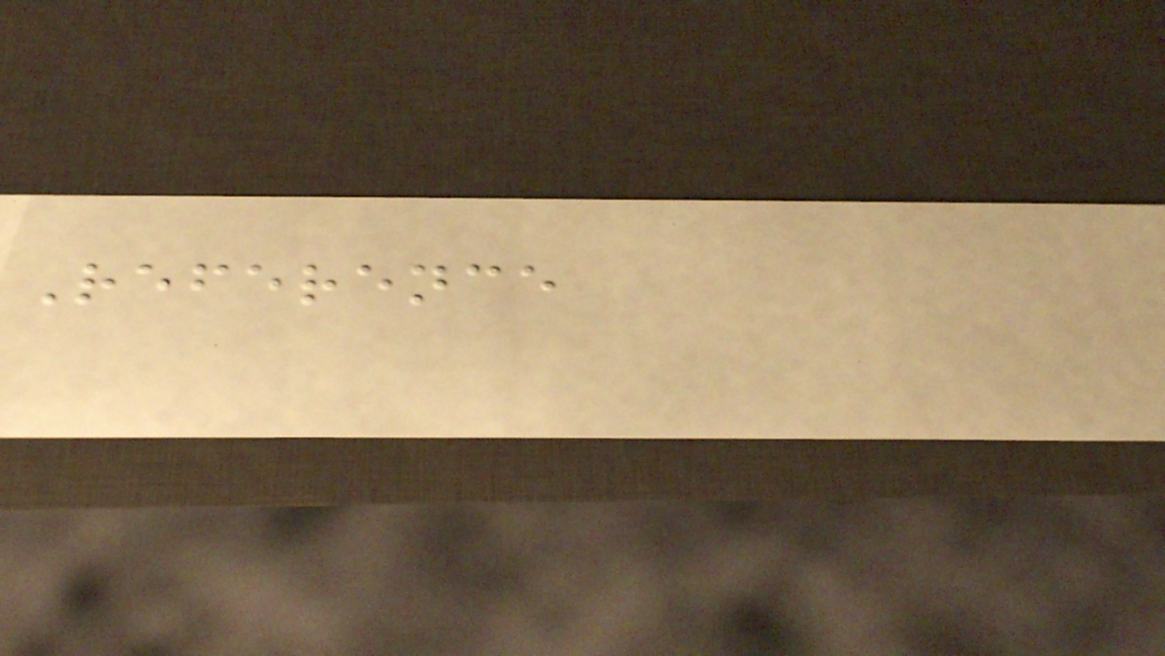Reference
